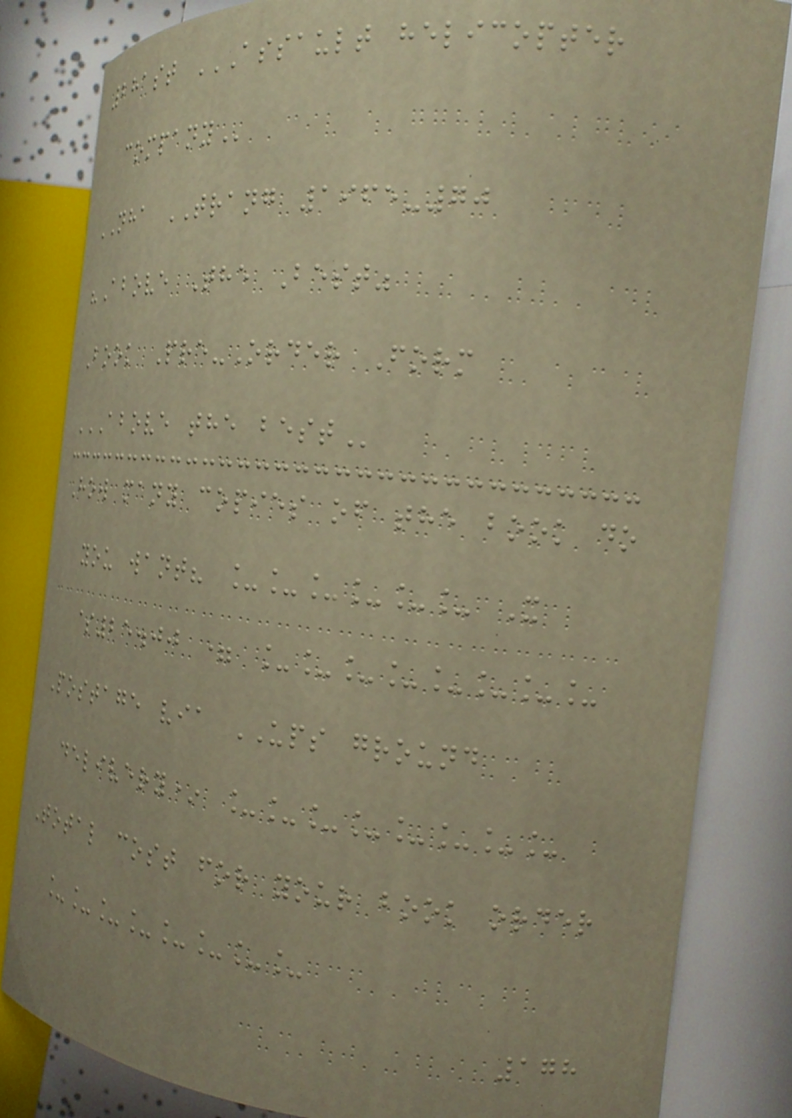281st ASSAULT HELICOPTER
COMPANY
NHA TRANG 1965-70
"Above The Best"
Book Pre-Order Form
ABOVE THE BEST
How many copies of the book do
you want? ______ X
$25.00 = ________
Postage via UPS ground
delivery* ________
Total cost for your book order
________
178
